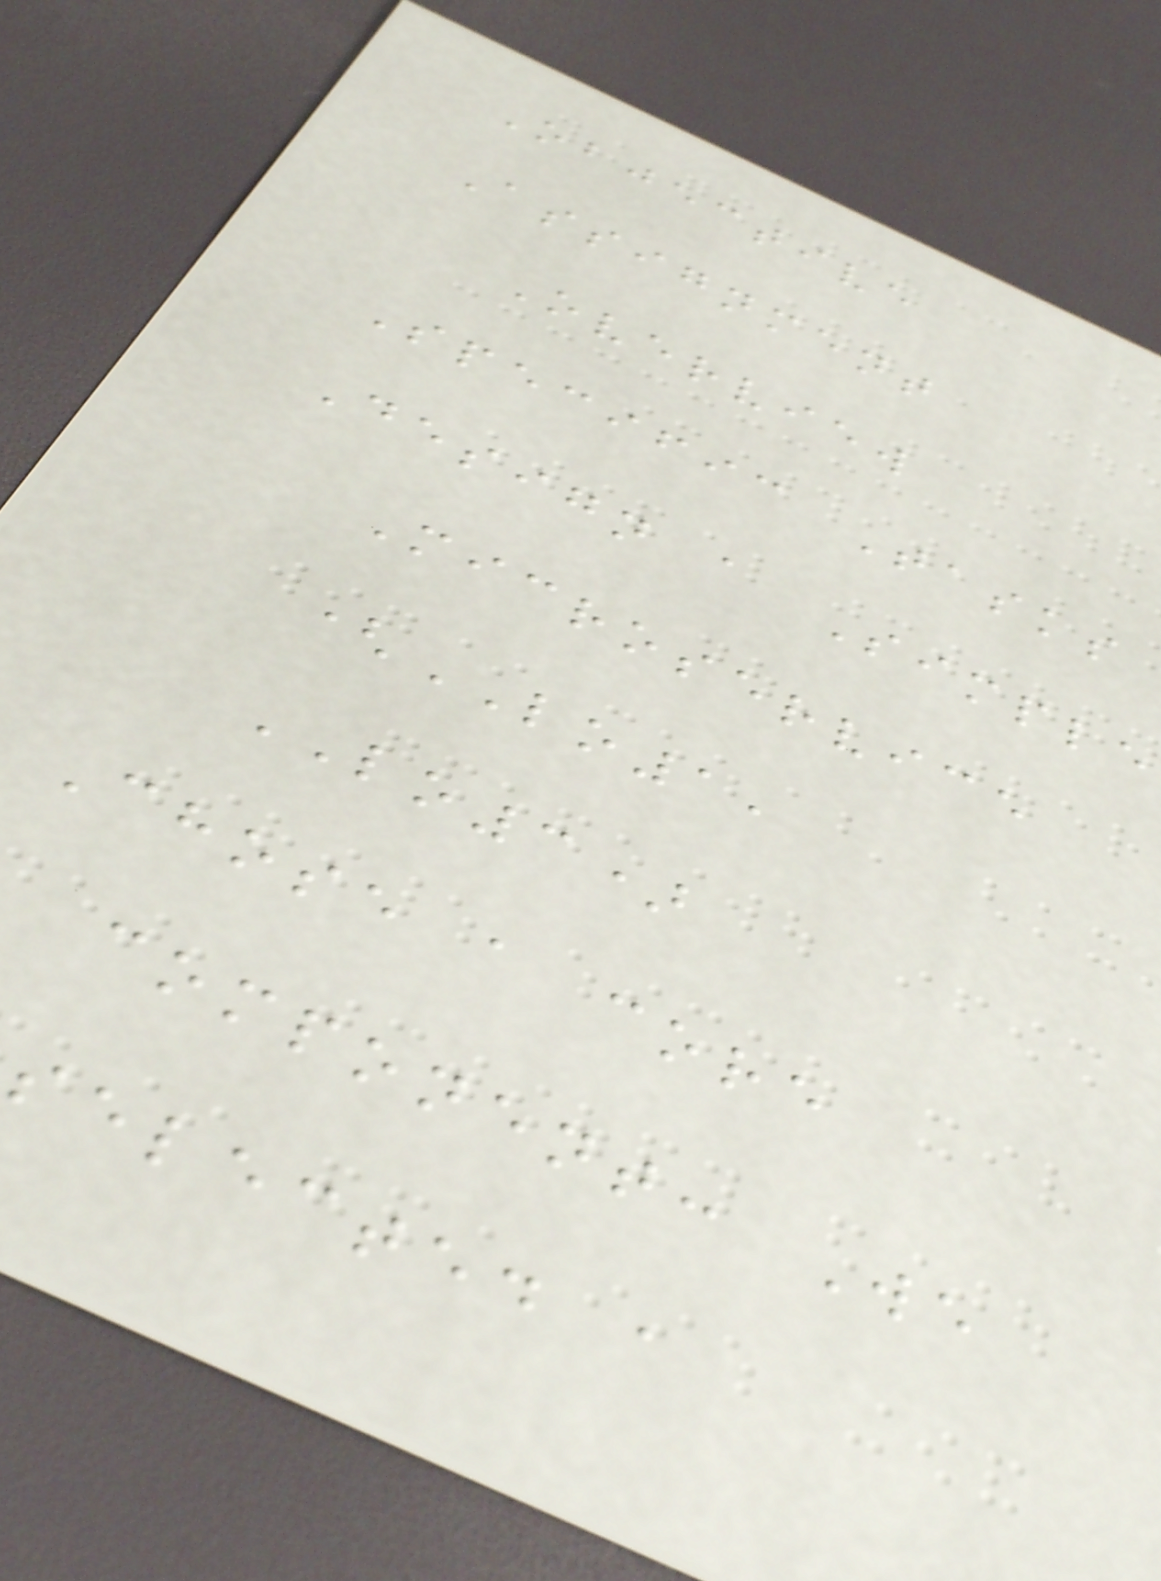Objective
Assignment
Overview
Specific Tasks
Design a Simple
Microservice
(LO1,
LO3)
Chose a core
component: We
selected a
